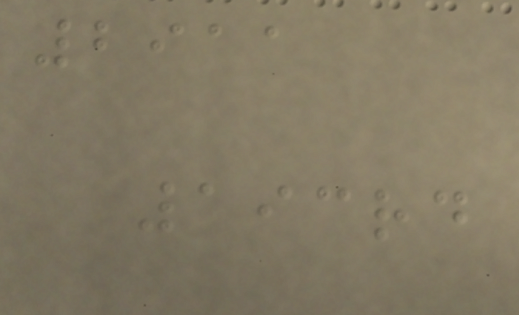2911
193rd
